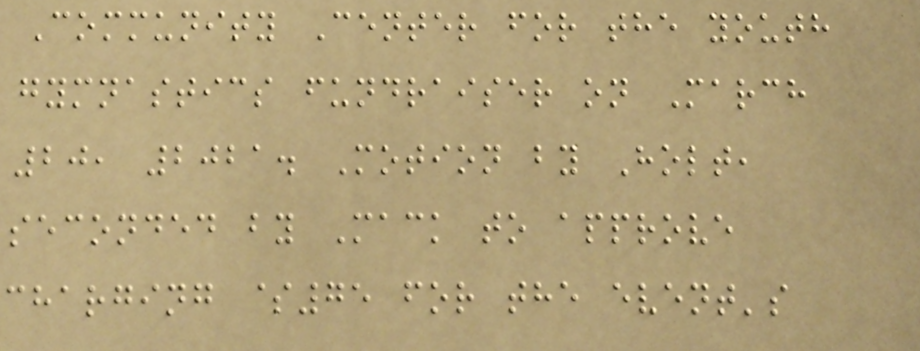Community Center for the youth
gymnastics fundraiser on March
20, 2021. Motion by Holt,
seconded by Mack to approve
charging $75 for the event's
